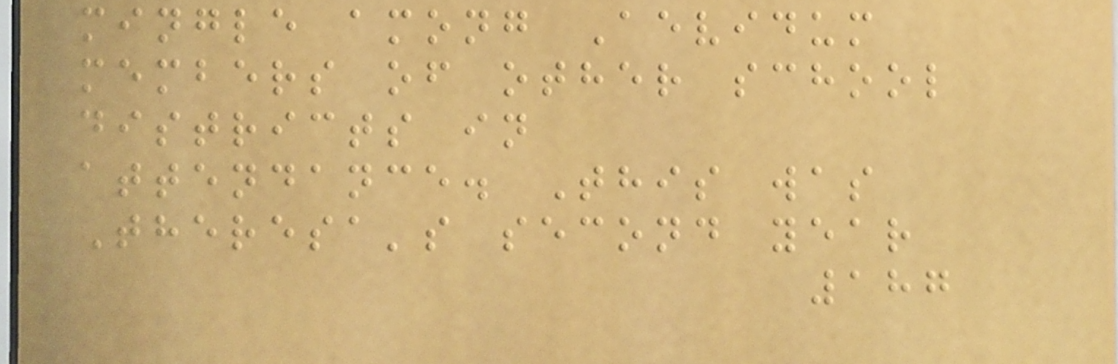mingle among Aevidum
members of other school
districts in
attendance. This was
Theresa's second year
187
